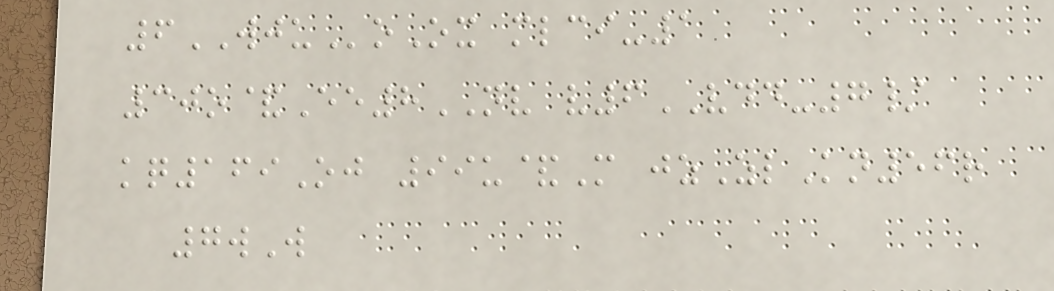6WJUoOx mlci-1
30o&Ee8NV v6VDD-7/
kq169Oj 99u&M jzZlKn56r
7wW
